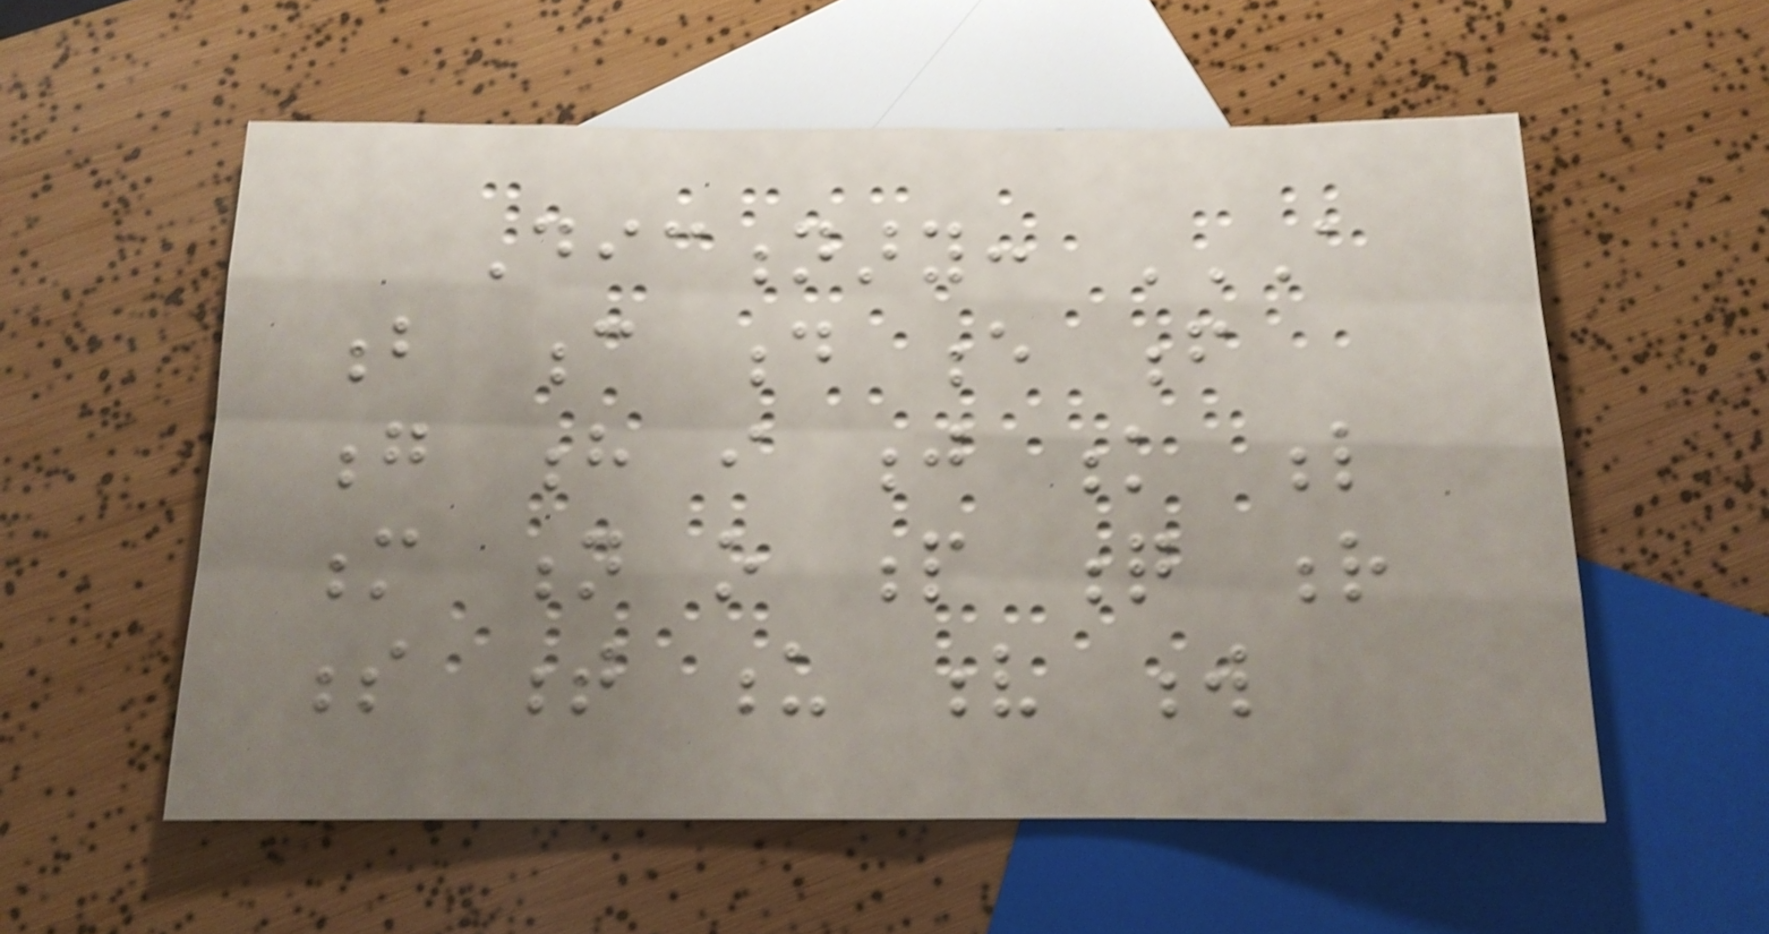Dictionary: A
B C D E F
G H I J K L
M N O P Q R
S T U V W
